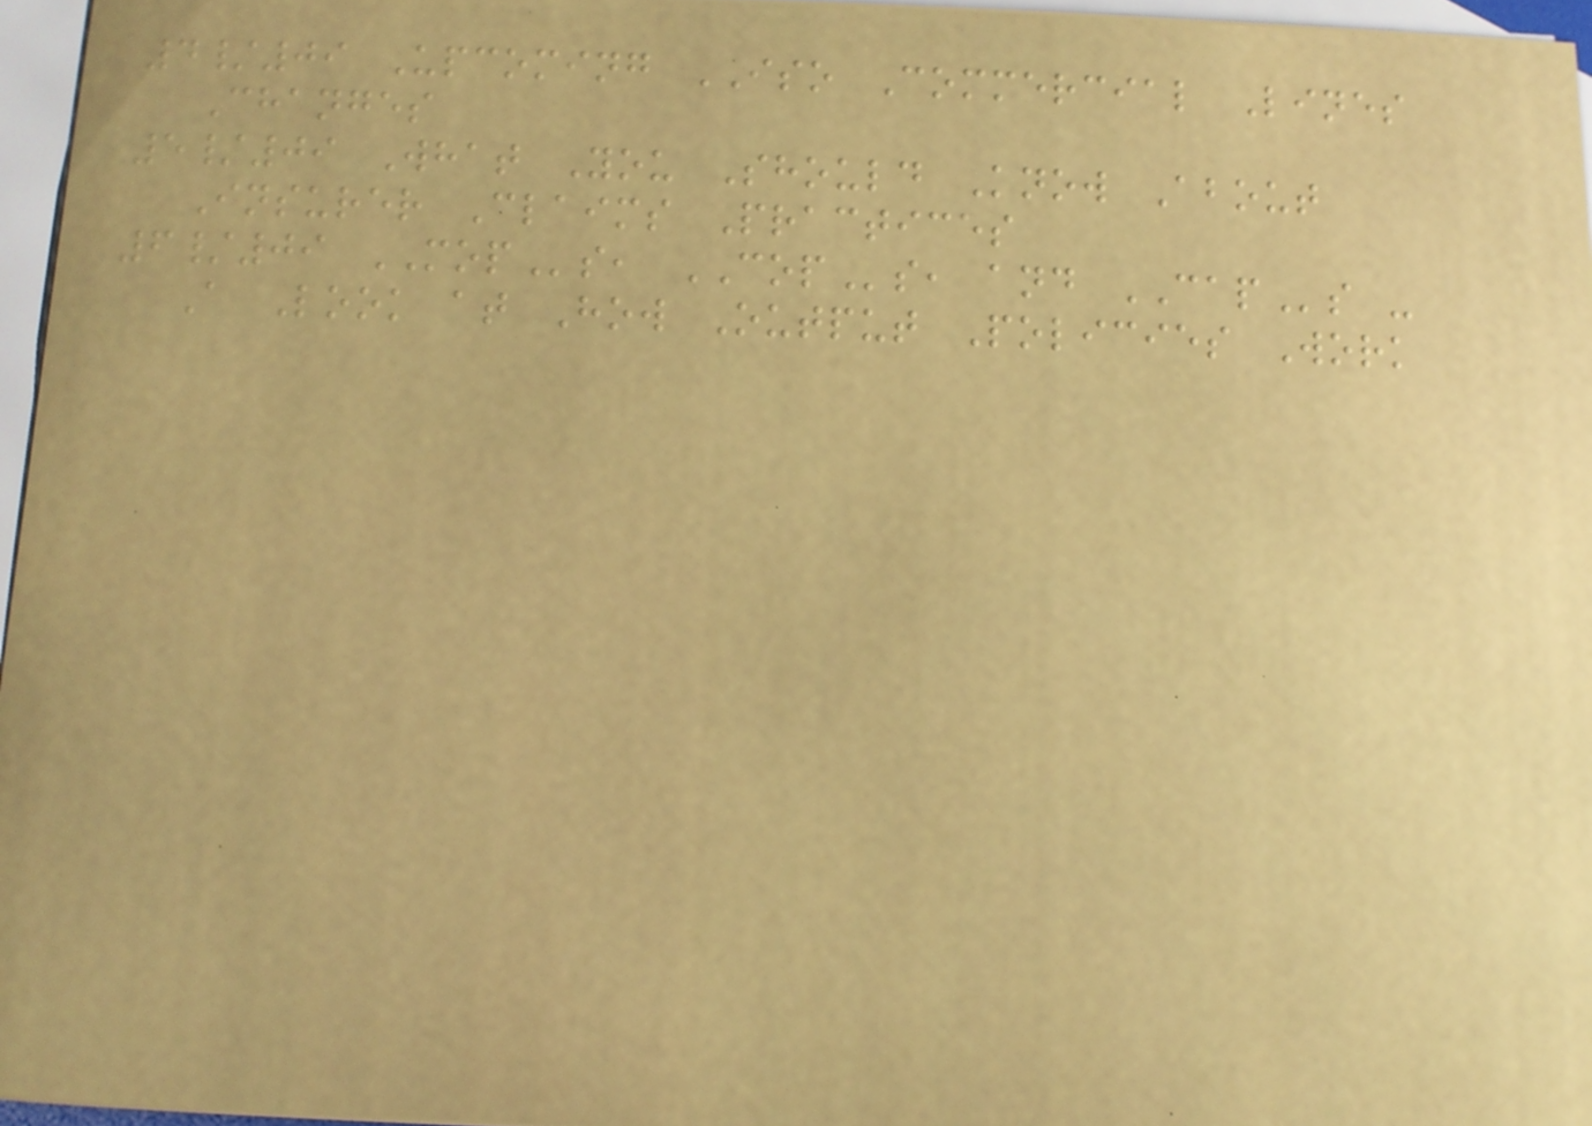4/09 Upcoming ISO Commercial Lines
Changes
5/09 What You Should Know About
Insurer Claims Practices
6/09 MOPs, COPs, and CAPs -
A Look at How Output Policies Work
